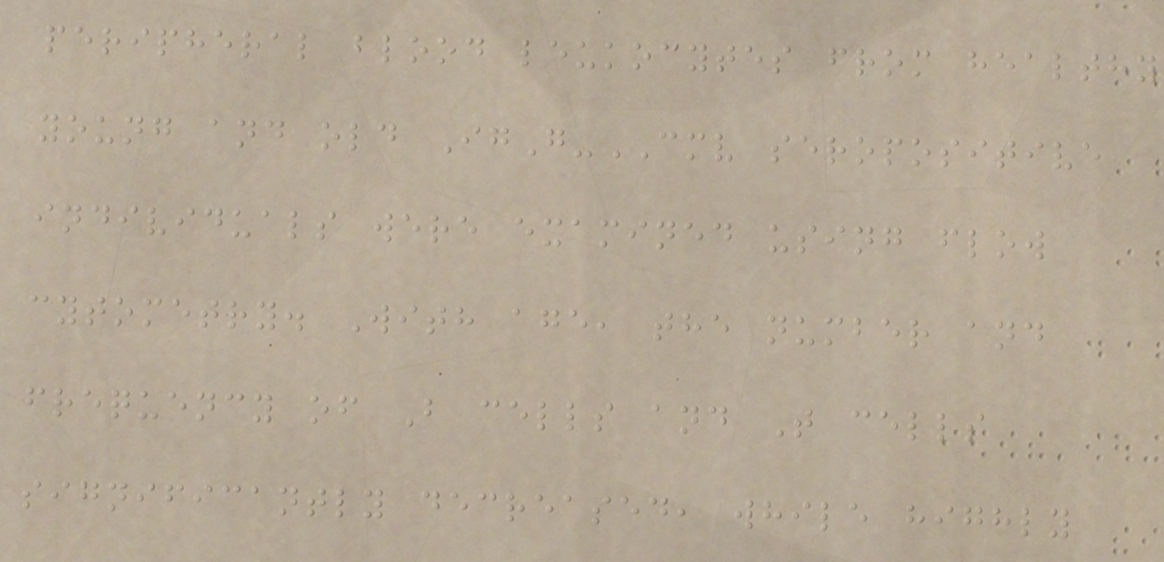peripheral blood leukocytes from healthy
young and old IgG-CMV seropositive
individuals were examined using flow
cytometry. With age, the number and
frequency of B cells and T cells
significantly decreased, while highly
